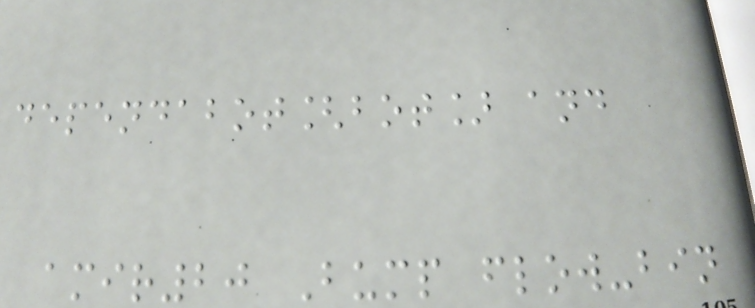dependabot[bot] and
amir20 Bump flow-bin
